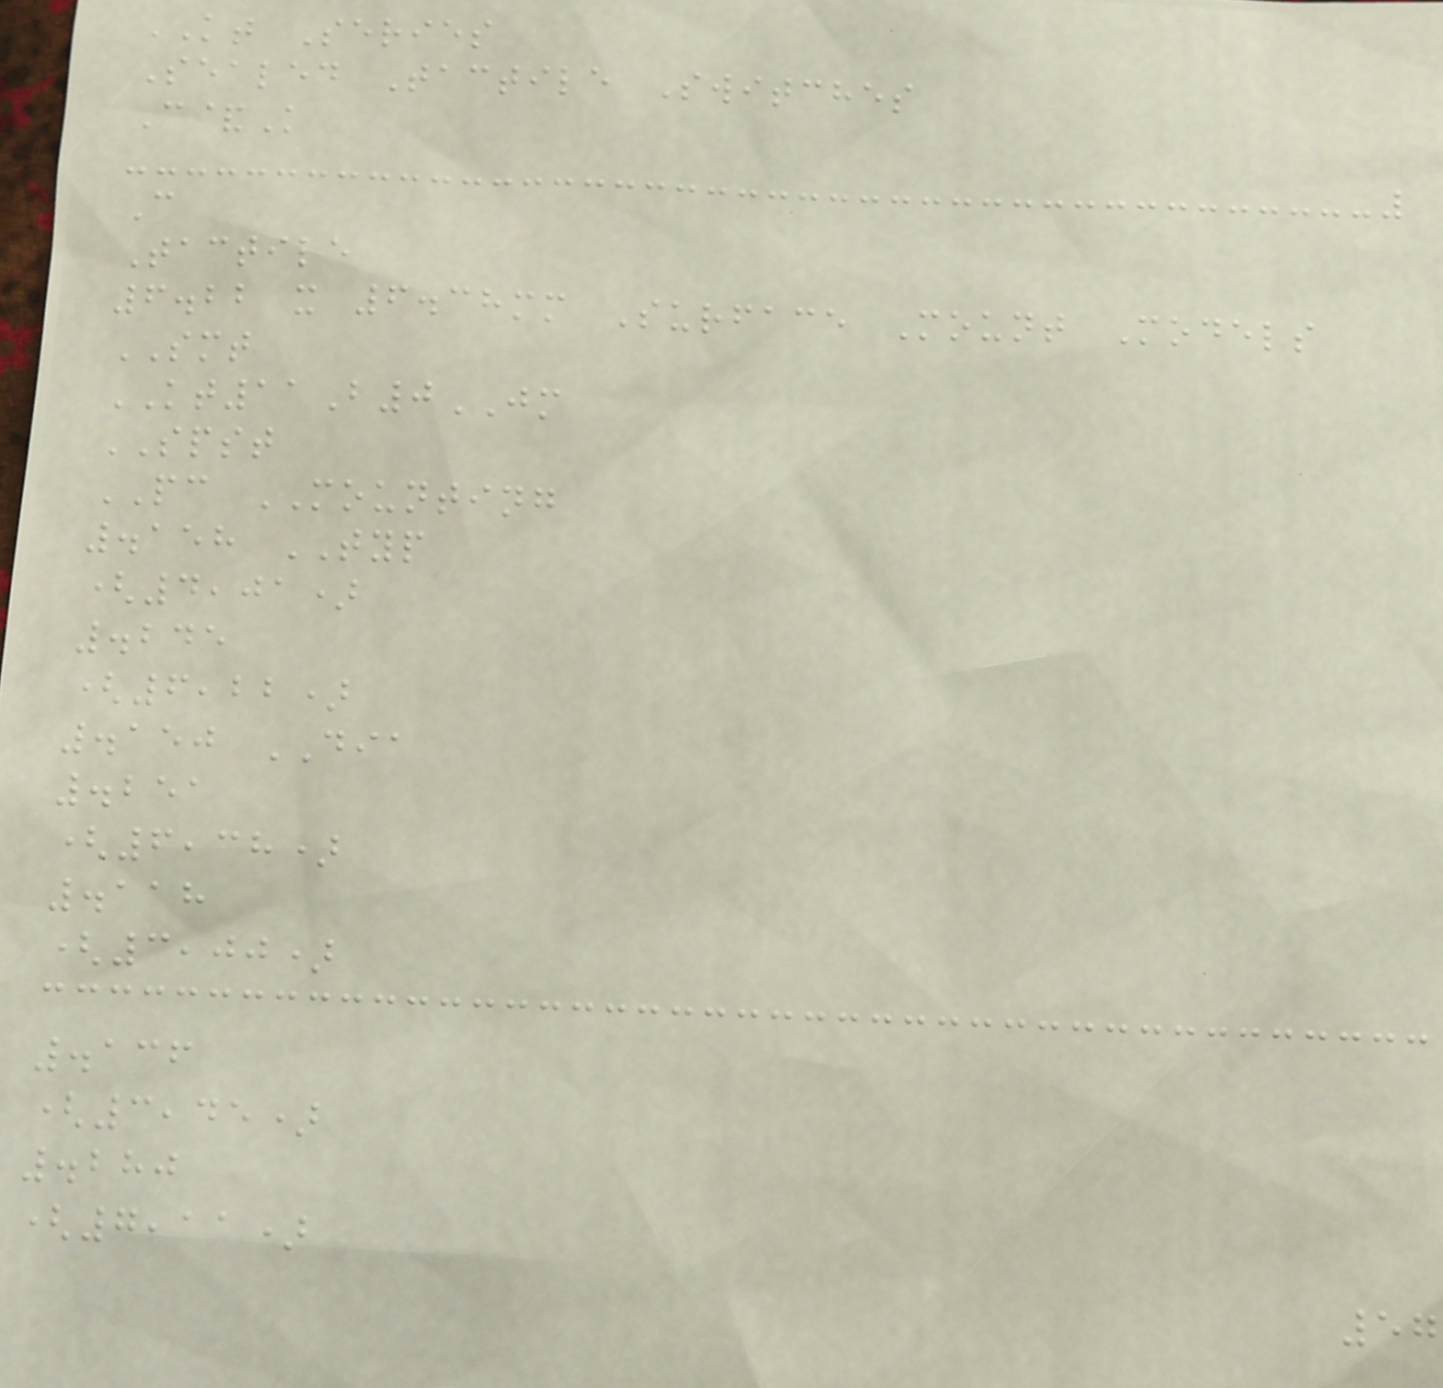KT Series
Sealed Tactile Switches
C&K
C
Tactile
6.22 x 6.38mm Surface Mount Models
SMT
KT11B0JM
SPST
PC MOUNTING
.158 TYP
(4,01)
.245
(6,22)
.150 DIA
.251
(6,38)
.118
(3,00)
.136
(3,45)
.280
(7,11)
57
